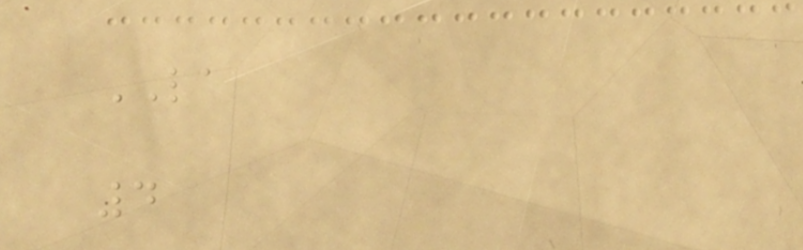LA
4
